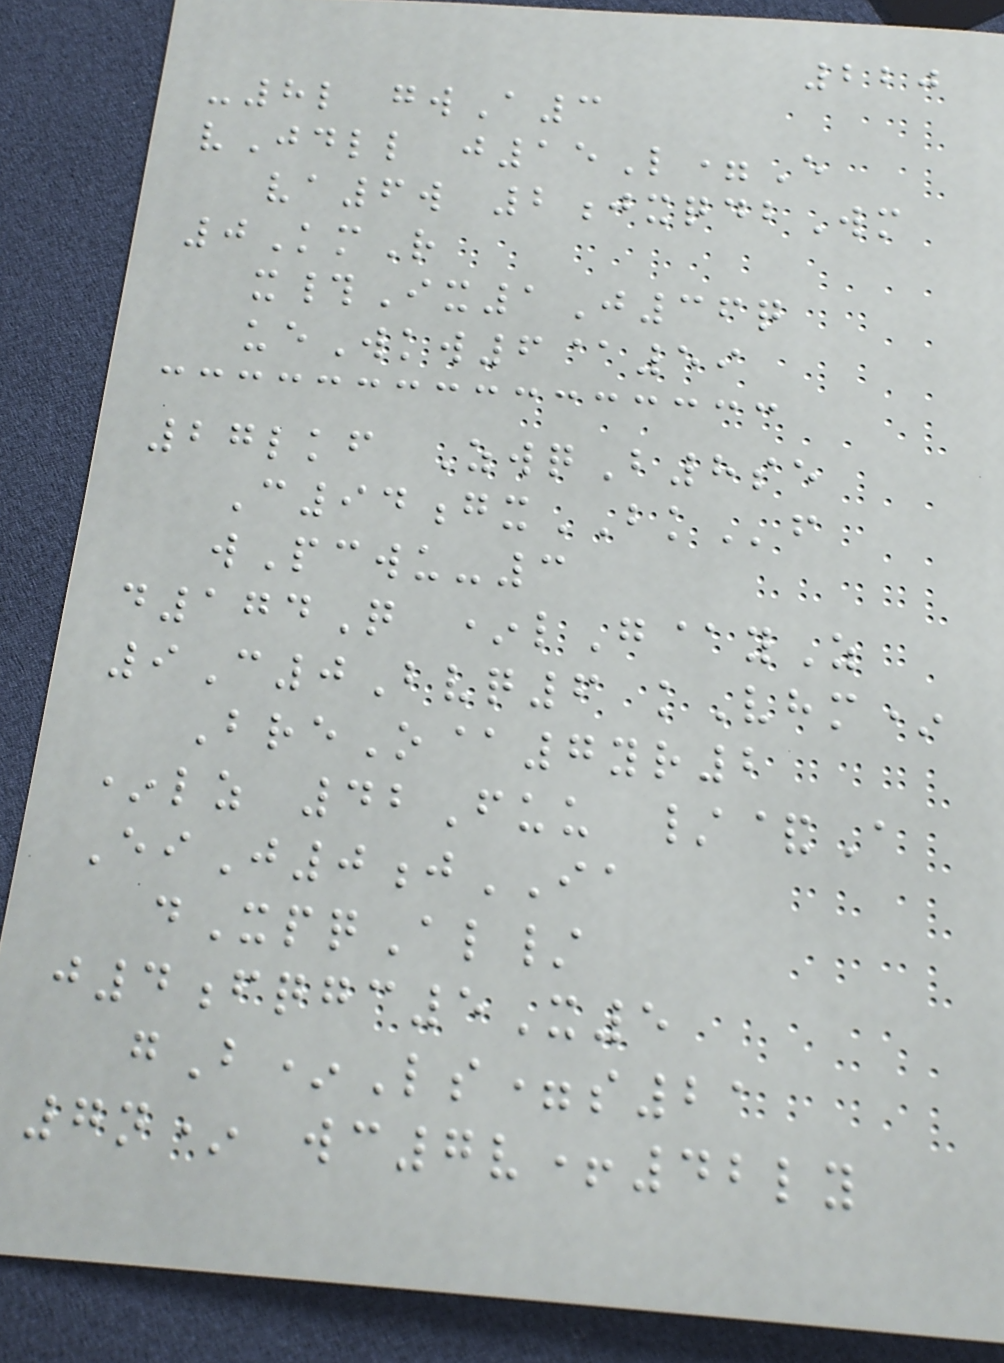220
-8l gwA3
vJdll j15L=E
va6w 2jxqdbWm
0KmR
x#Ix1J36q
ueWkw6@59
27lkf ZwqB8se
C94gxBKf
wPcwu-3
d174Q *lG@yZ
9C0Bvq6 kVhm*
BreO@7yr2
*lz 42Fuu /&A
EiJ0jIA
dXpqAl/
j4fqgc5X5
gB*Ls=s21
7n* wc7v+42ly
